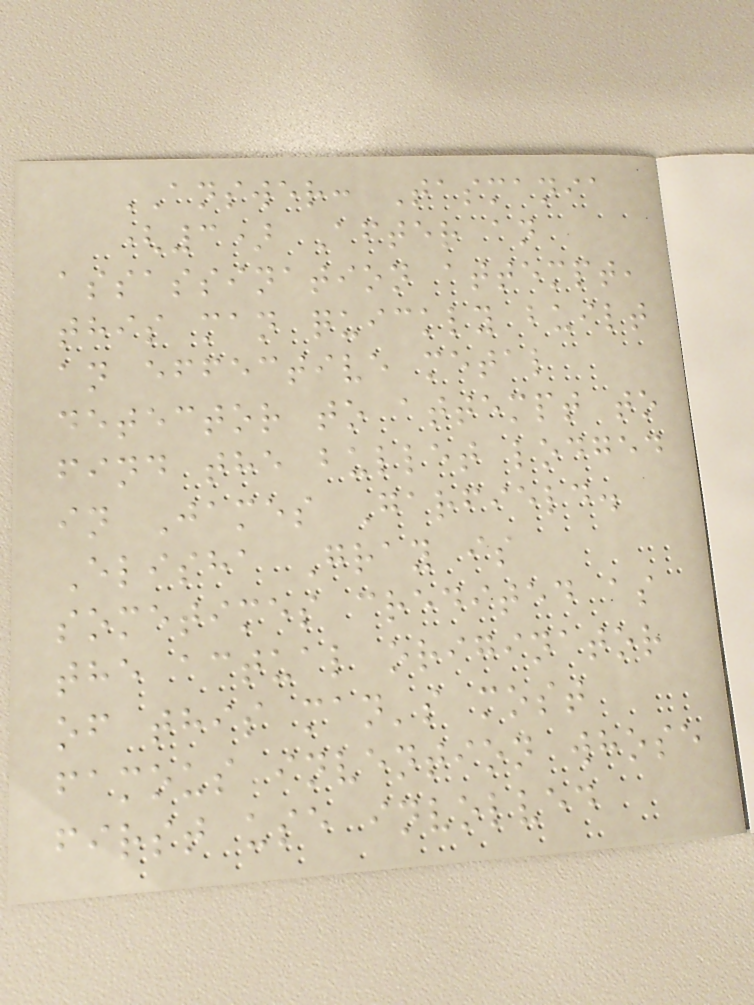ANSWER: Tasmania
(3) After an
assassination attempt,
this man quickly built
an effective metal
detector to attempt to
find the bullet lodged
in James Garfield.
Elisha Gray is
sometimes credited as
the actual originator
of this man's most
famous invention whose
first use involved
